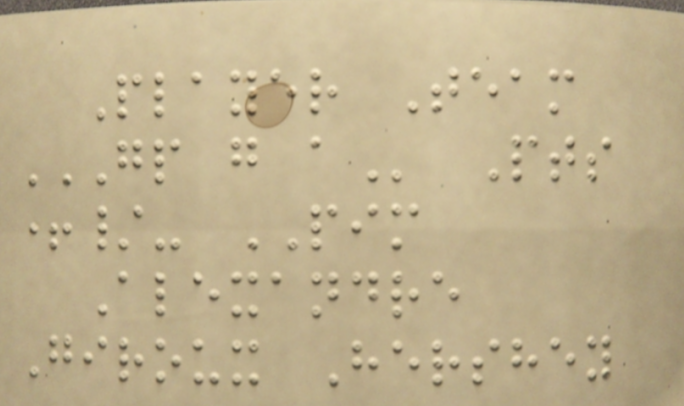Player Team
GP G A Pts
+/- PIM
Alexandre
Giroux Hershey
